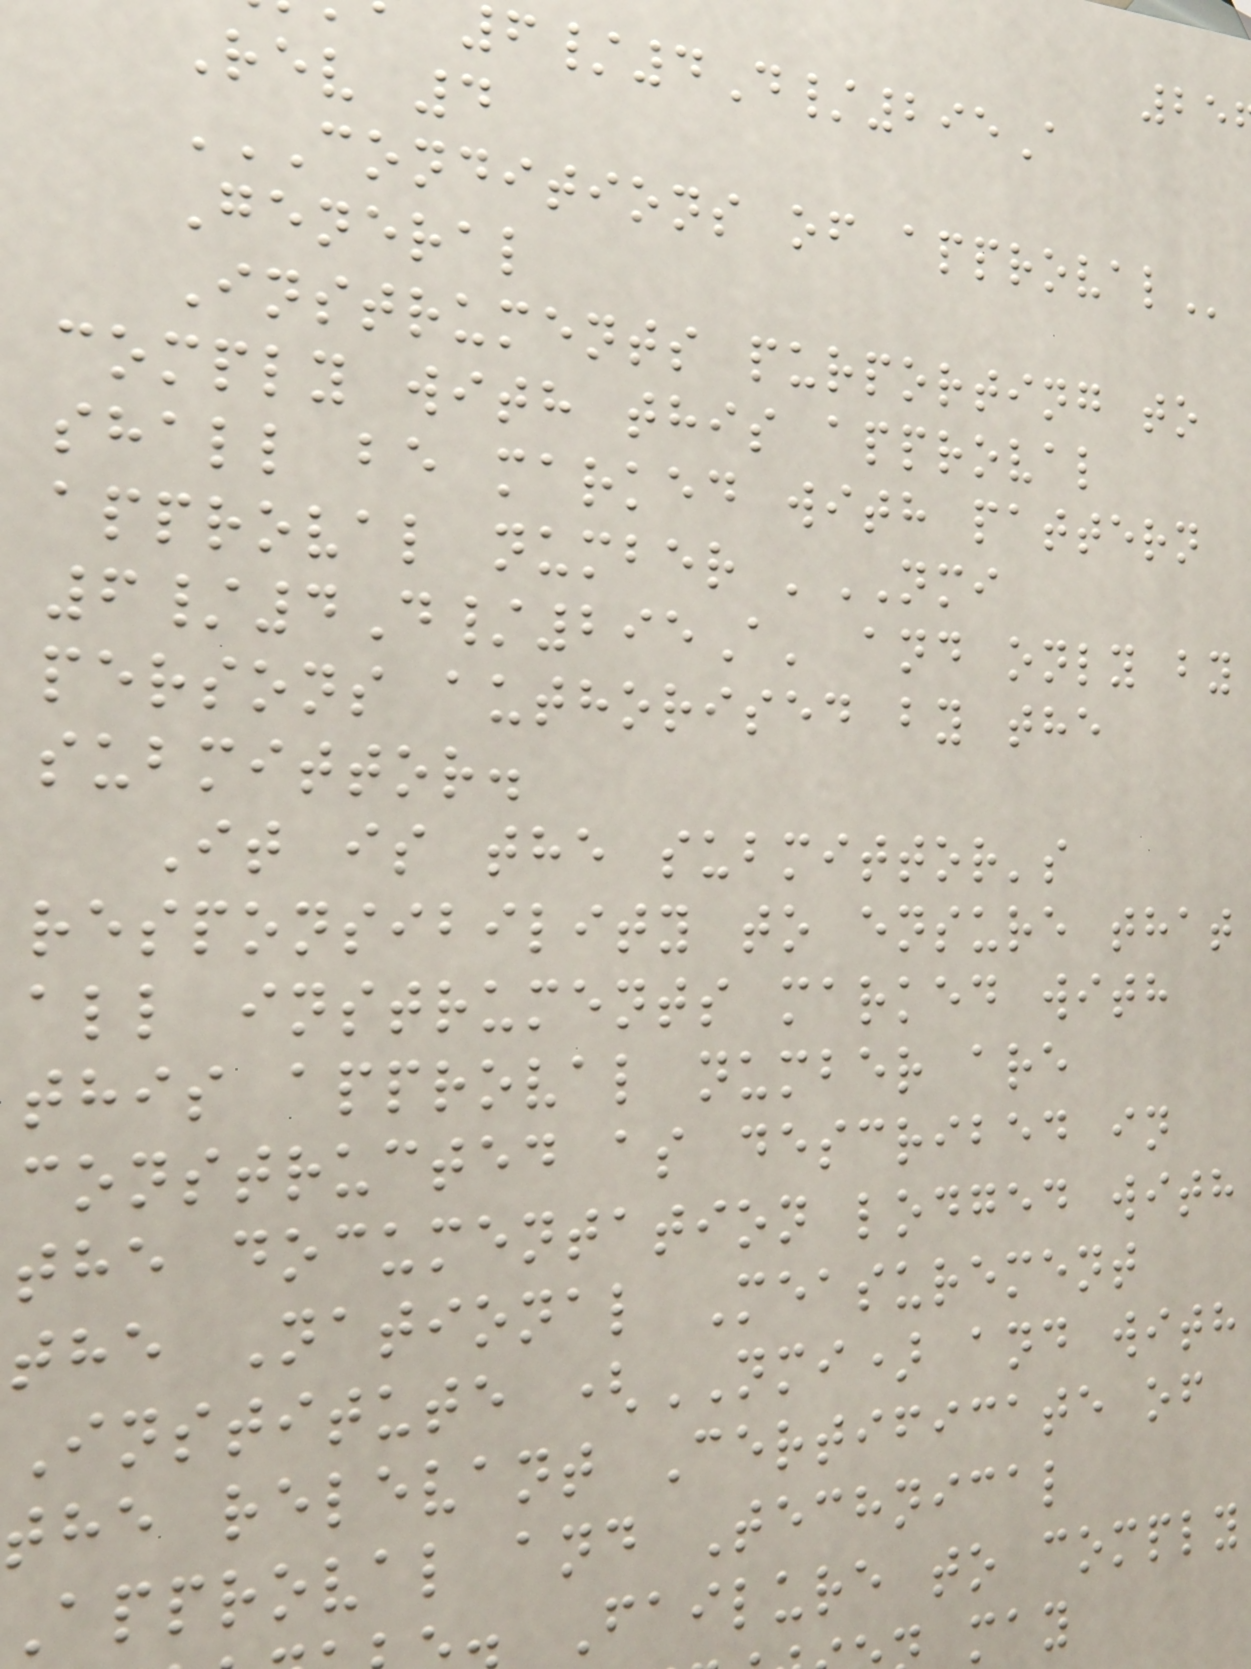/4D/295A
Rev 4
CONDITIONS OF APPROVAL
General
Instruments purporting to
comply with this approval
shall be marked with pattern
approval number 'NMI
6/4D/295A' and only by
persons authorised by the
submittor.
It is the submittor's
responsibility to ensure that
all instruments marked with
this approval number are
constructed as described in
the documentation lodged with
the National Measurement
Institute (NMI) and with
the relevant Certificate of
Approval and Technical
Failure to comply
